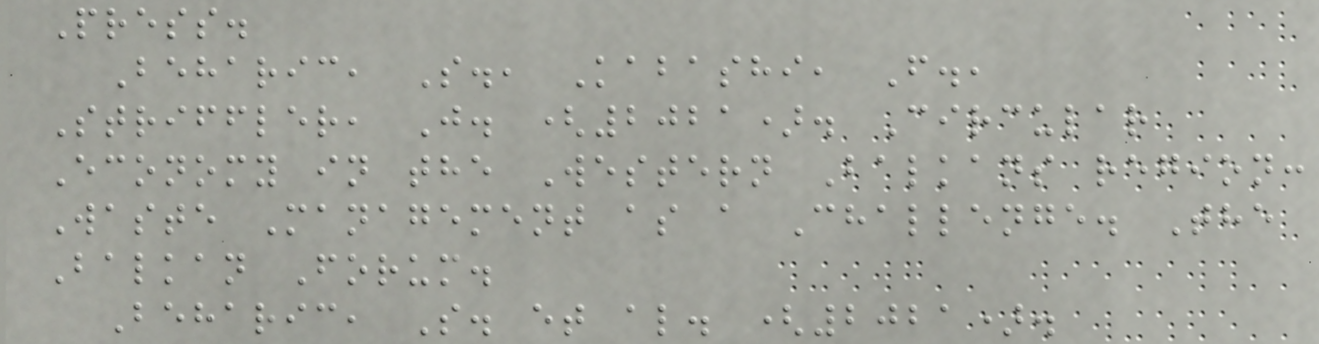Press.
Beharic, S., Kabashi, F.,
Striffler, J. (2021). Circular
Economy in the Western Balkans region:
Waste Management as a Challenge. The
Balkan Forum.
Beharic, S. et al. (2021).
